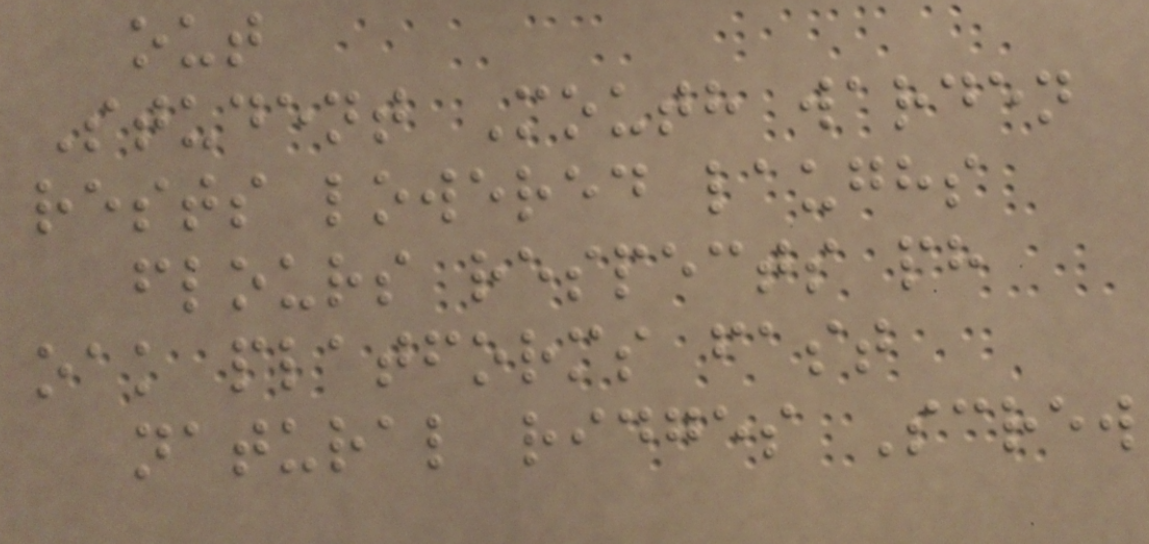out
Student Mouth warden
rests lowered laughs
flours respects ph
oak platforms fast
natural ridges Screw
